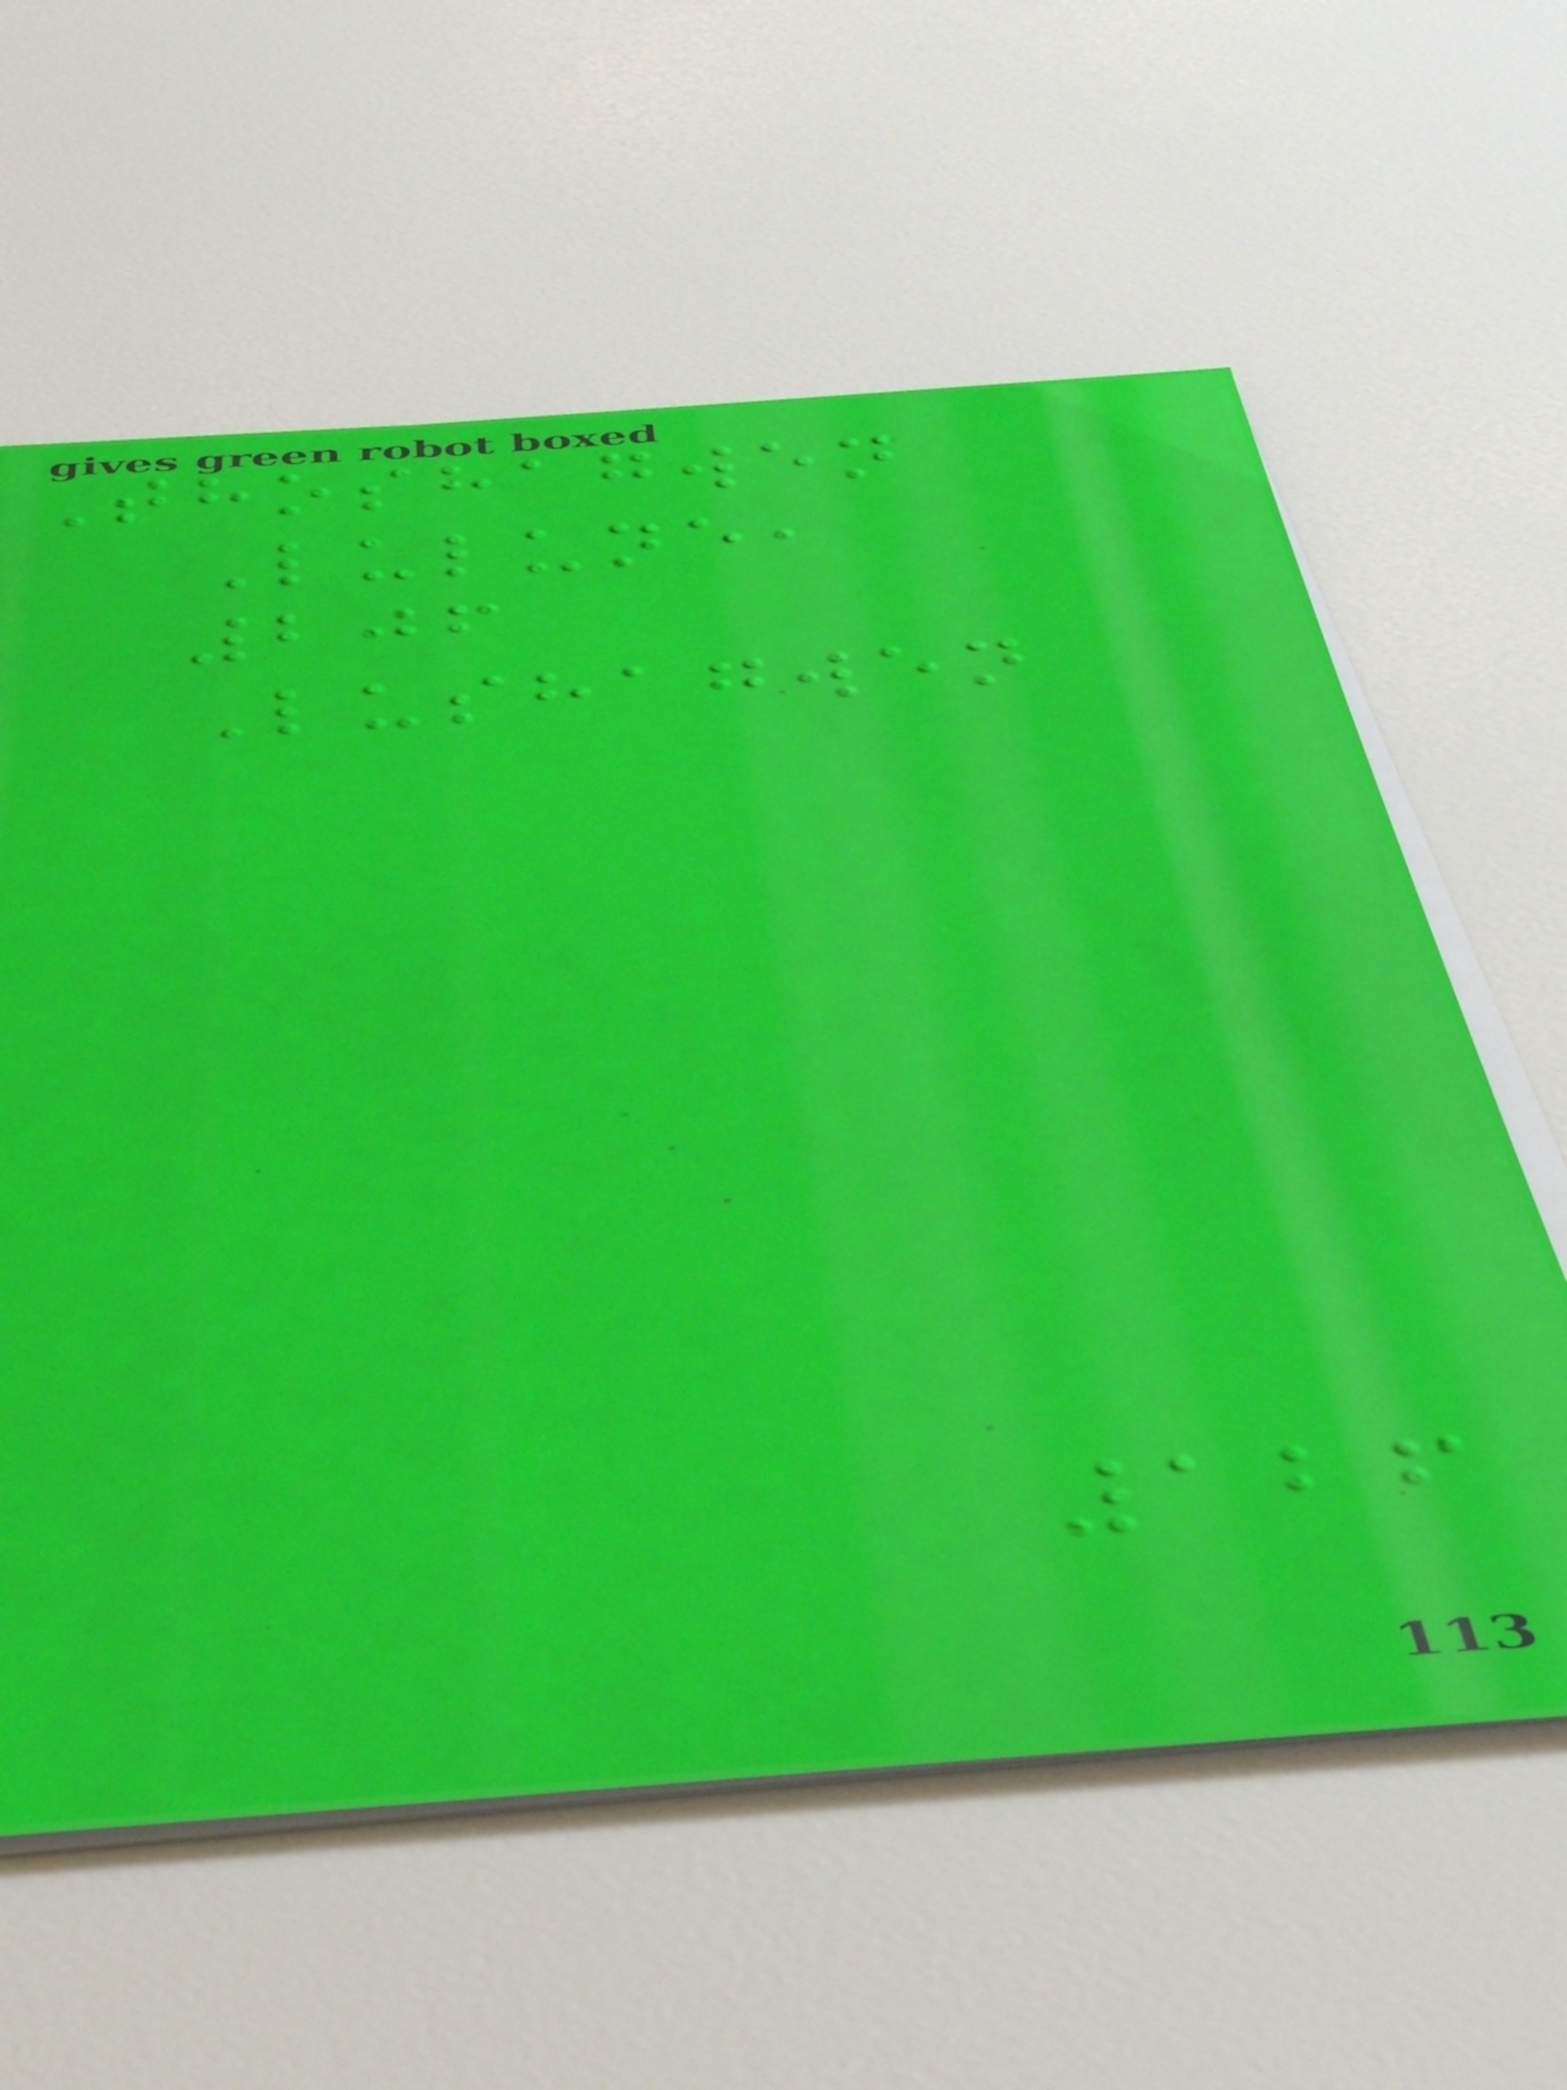Thoshagwen
Lulune,
206
Lushagwen
126
